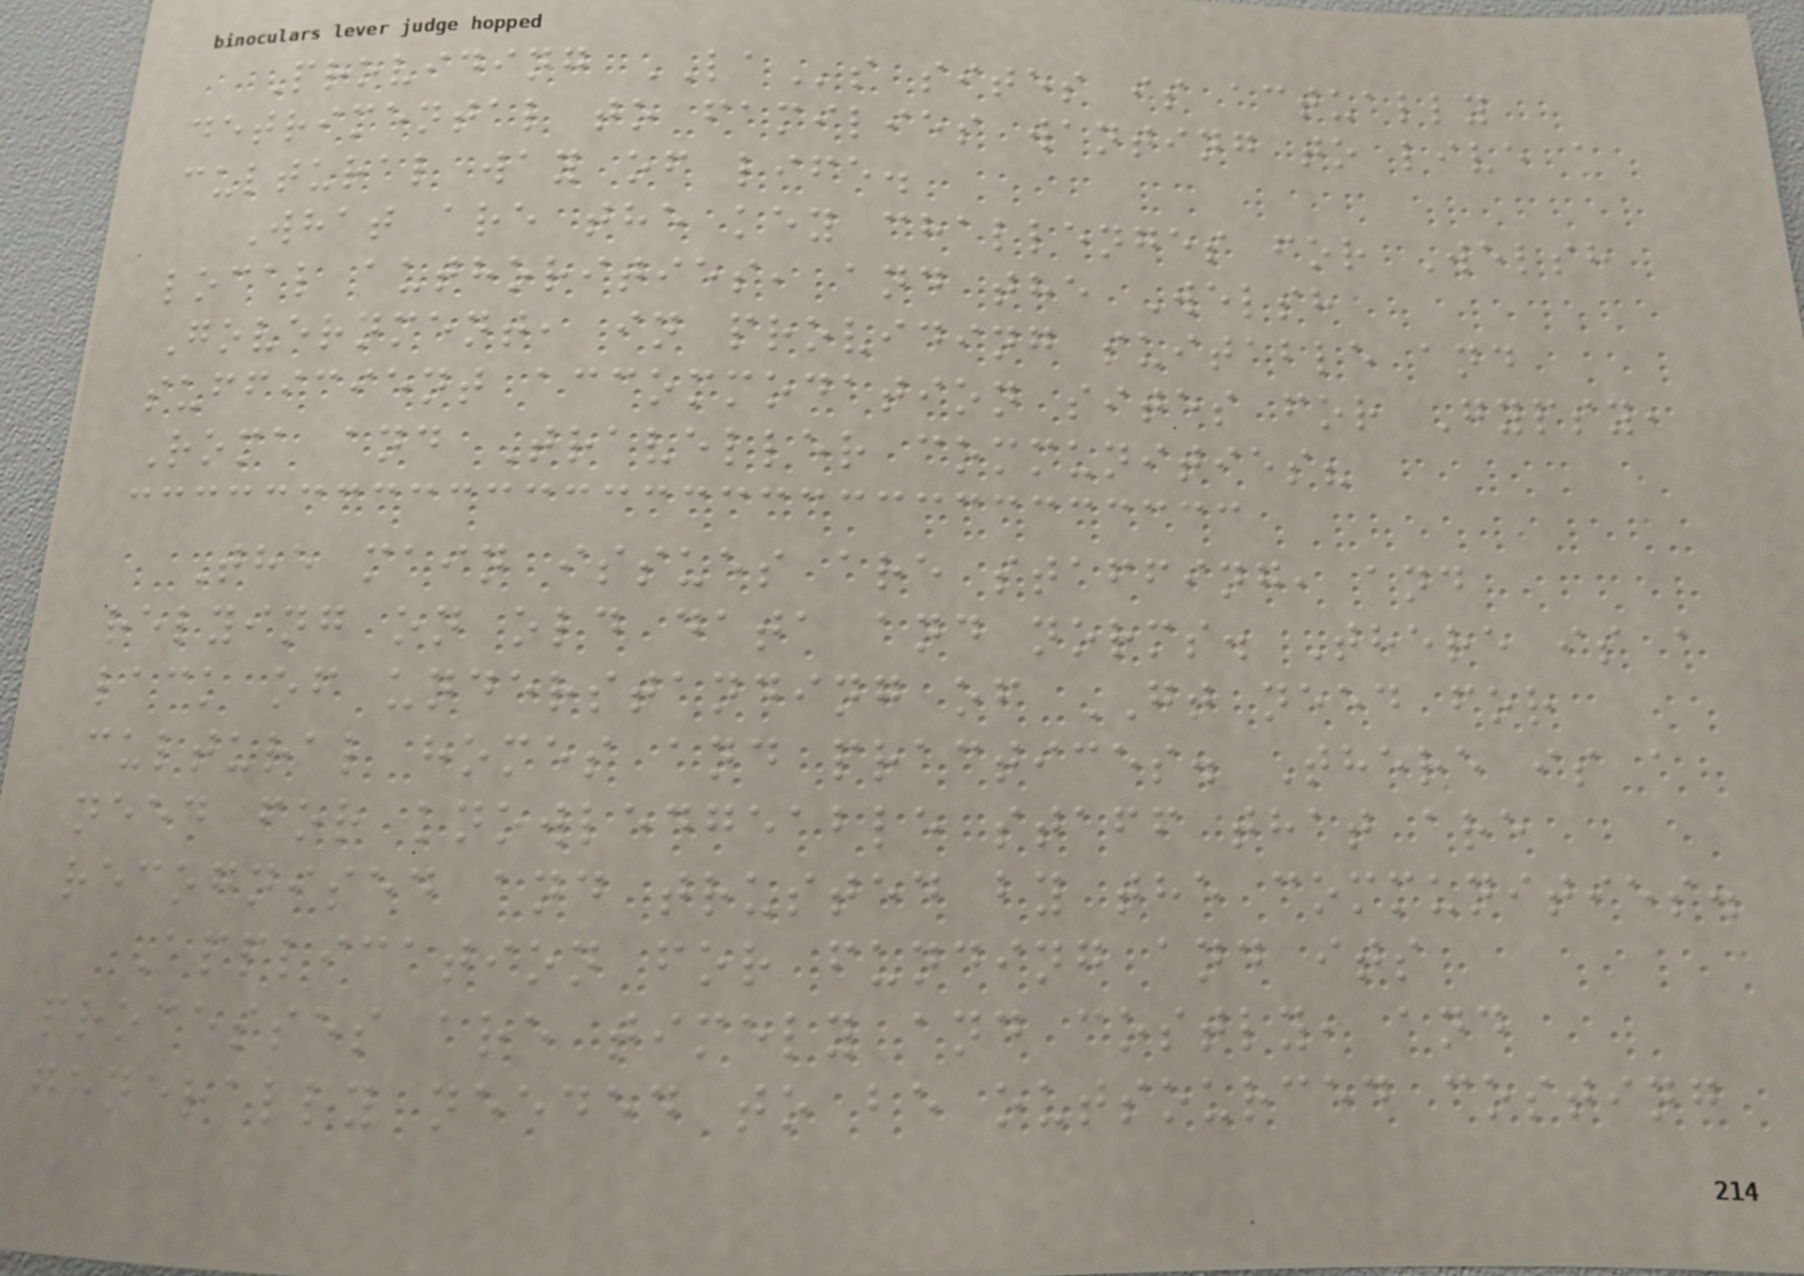Providing LAs sites is actually
detrimental to families wanting to live a
cultural way of life.
What are the key challenges for Welsh
local authorities, and the Welsh
Government, in providing suitable and
sufficient accommodation sites for Gypsy,
Roma and Traveller communities?
The main issues are staffing, and
relying on old data and norms. There is a
lack of understanding of GT need for
cultural homes and practices. There is a
need for knowledgeable staff that are
recognised and trusted by the communities.
Application for funding and its
processes are timely and costly, and
generally needed to be outsourced costing
